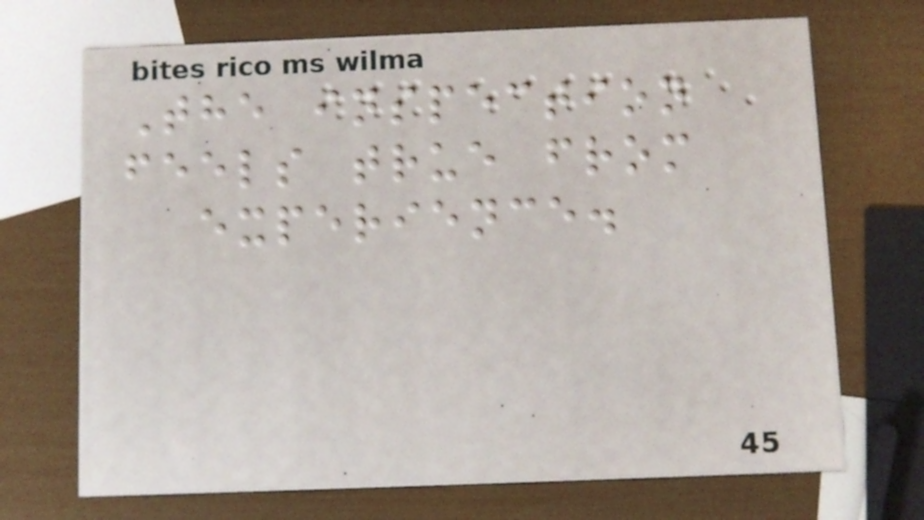The inspection
feels true from
experience.
